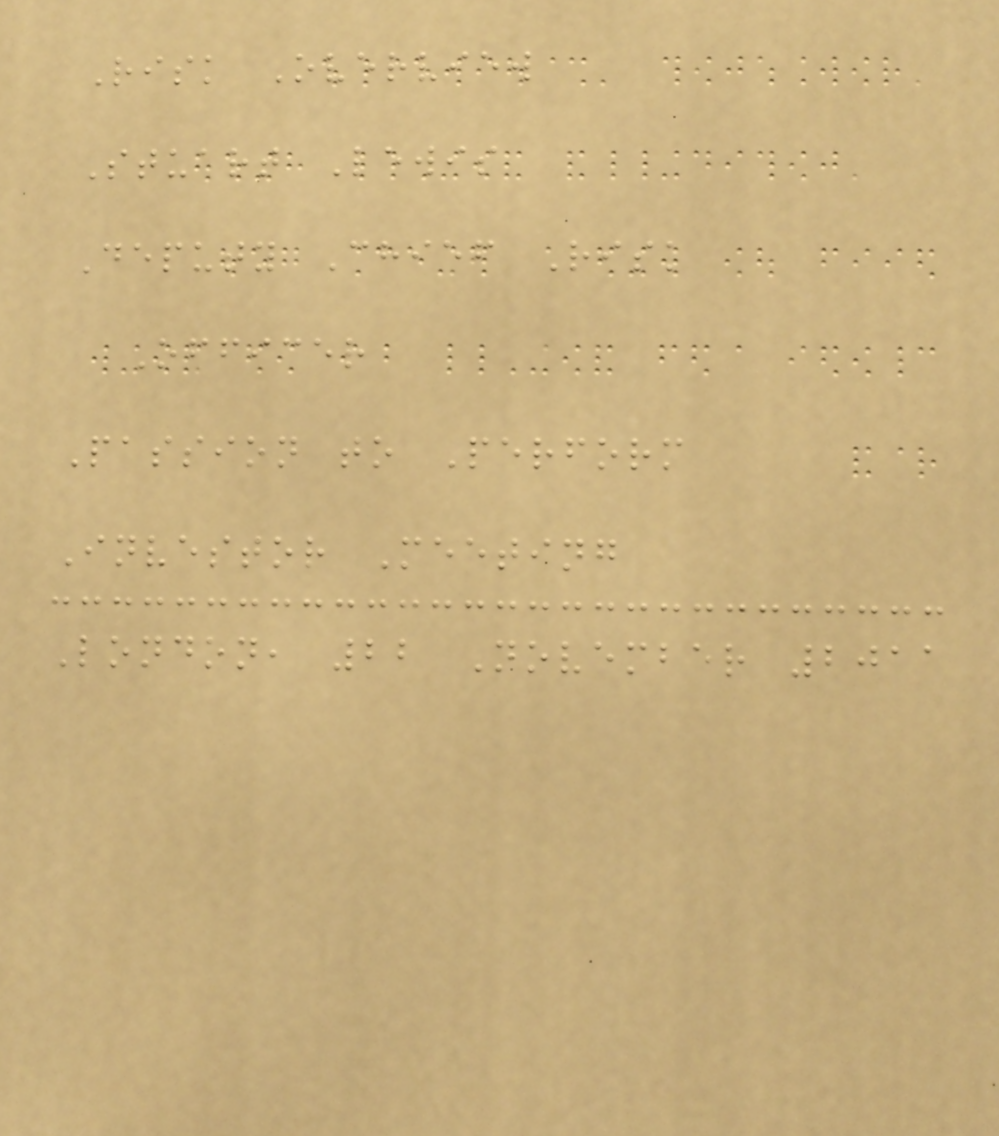Risk Overview
Stuart Lewis
Deputy Chief Risk
Officer
Passion to Perform
Investor Meeting
London, 22 November 2011
